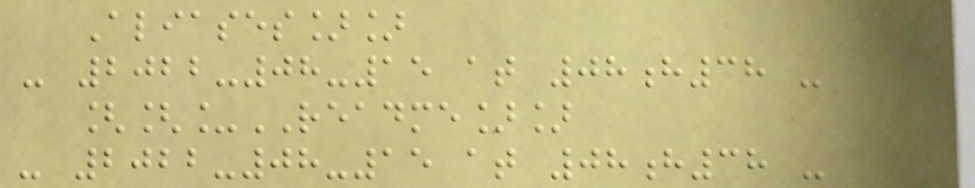Aliases]]
- 2022-08-15 at 08h38 -
[[_README]]
- 2022-08-15 at 08h38 -
